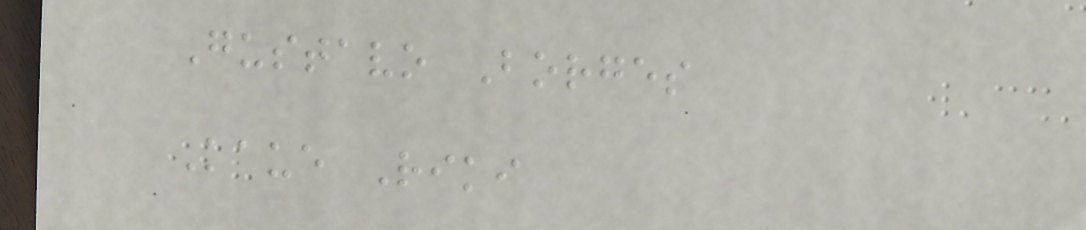Gustavo Borges
Kaue Riki
